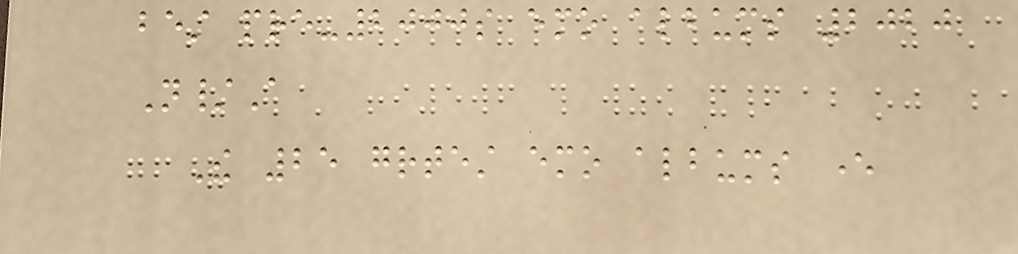best pre-2000s emo albums 2020
N/A
The 25 greatest emo albums ever
